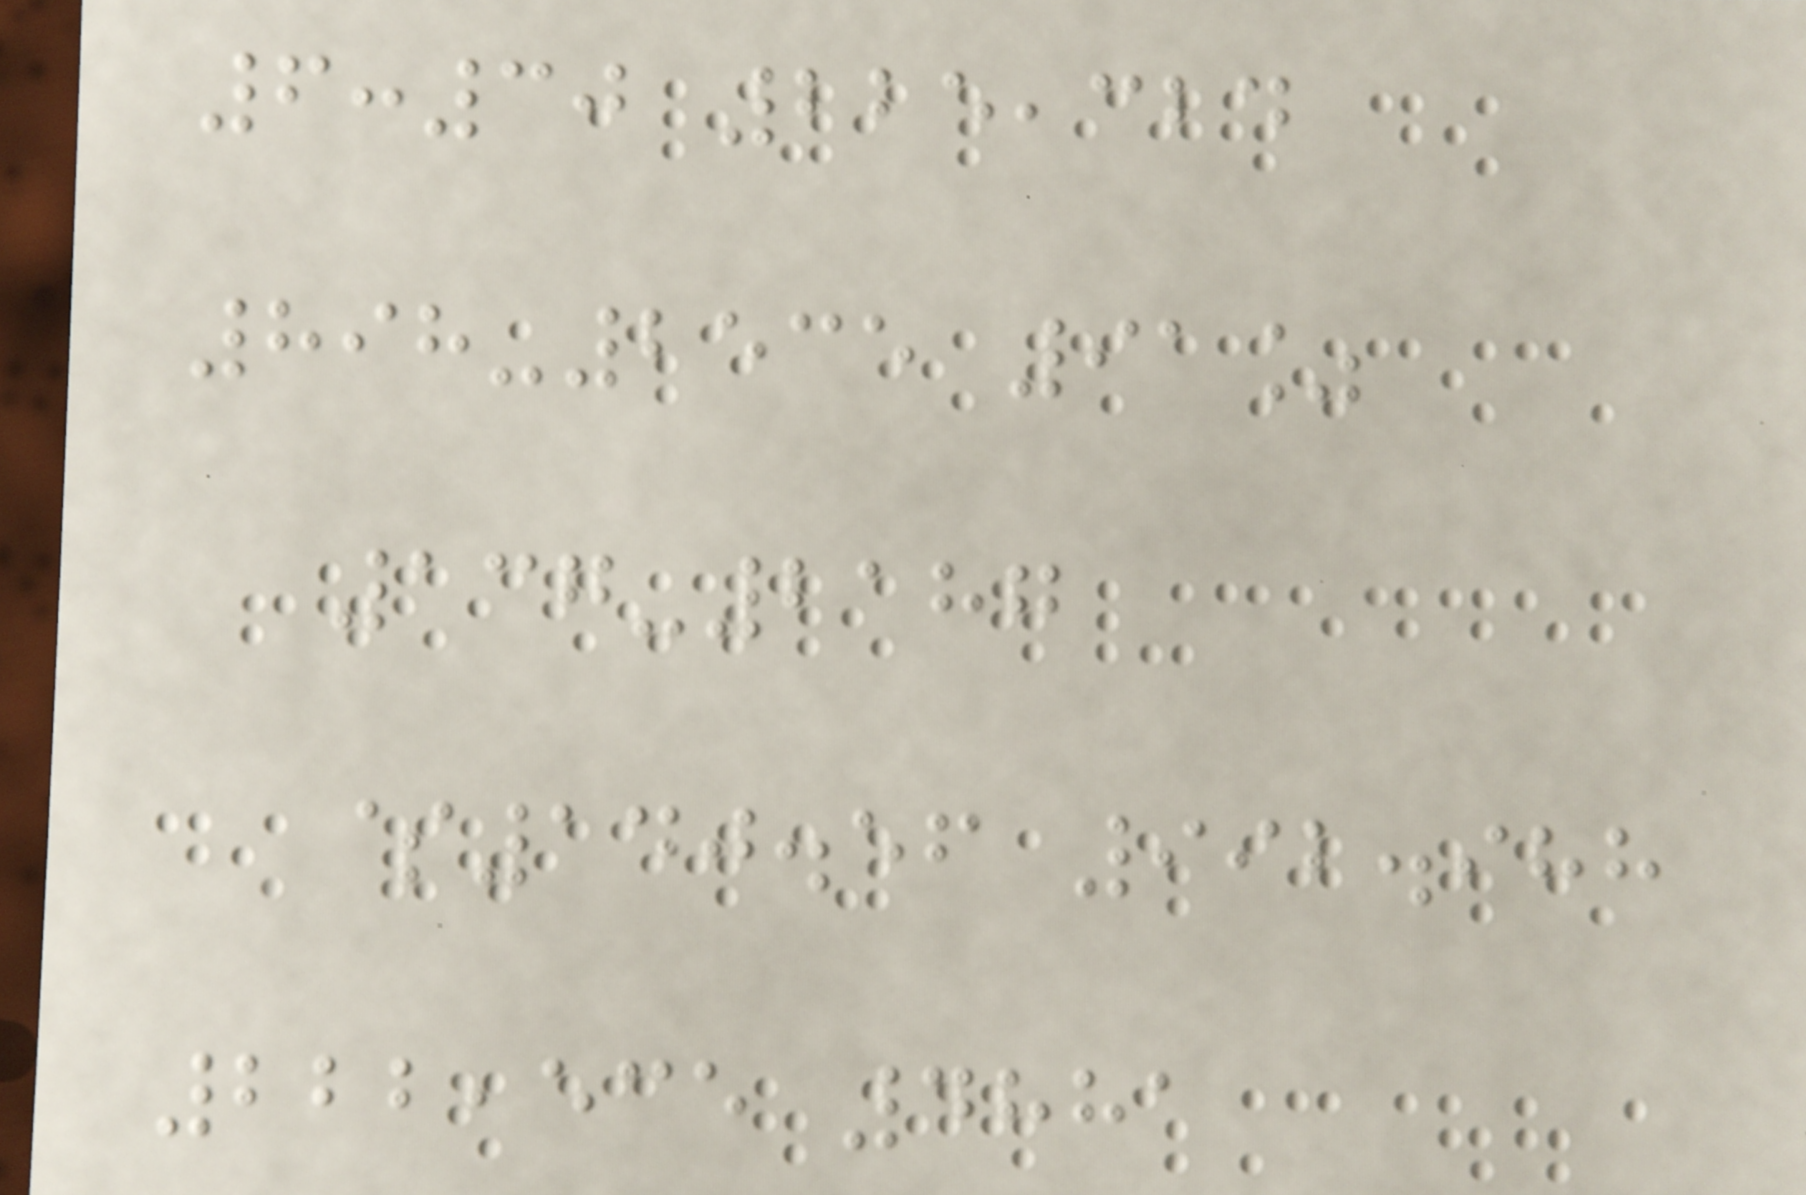6:30 225,324
898-2535 91%
137-2187
$140.56 992.988
222,535 4881
